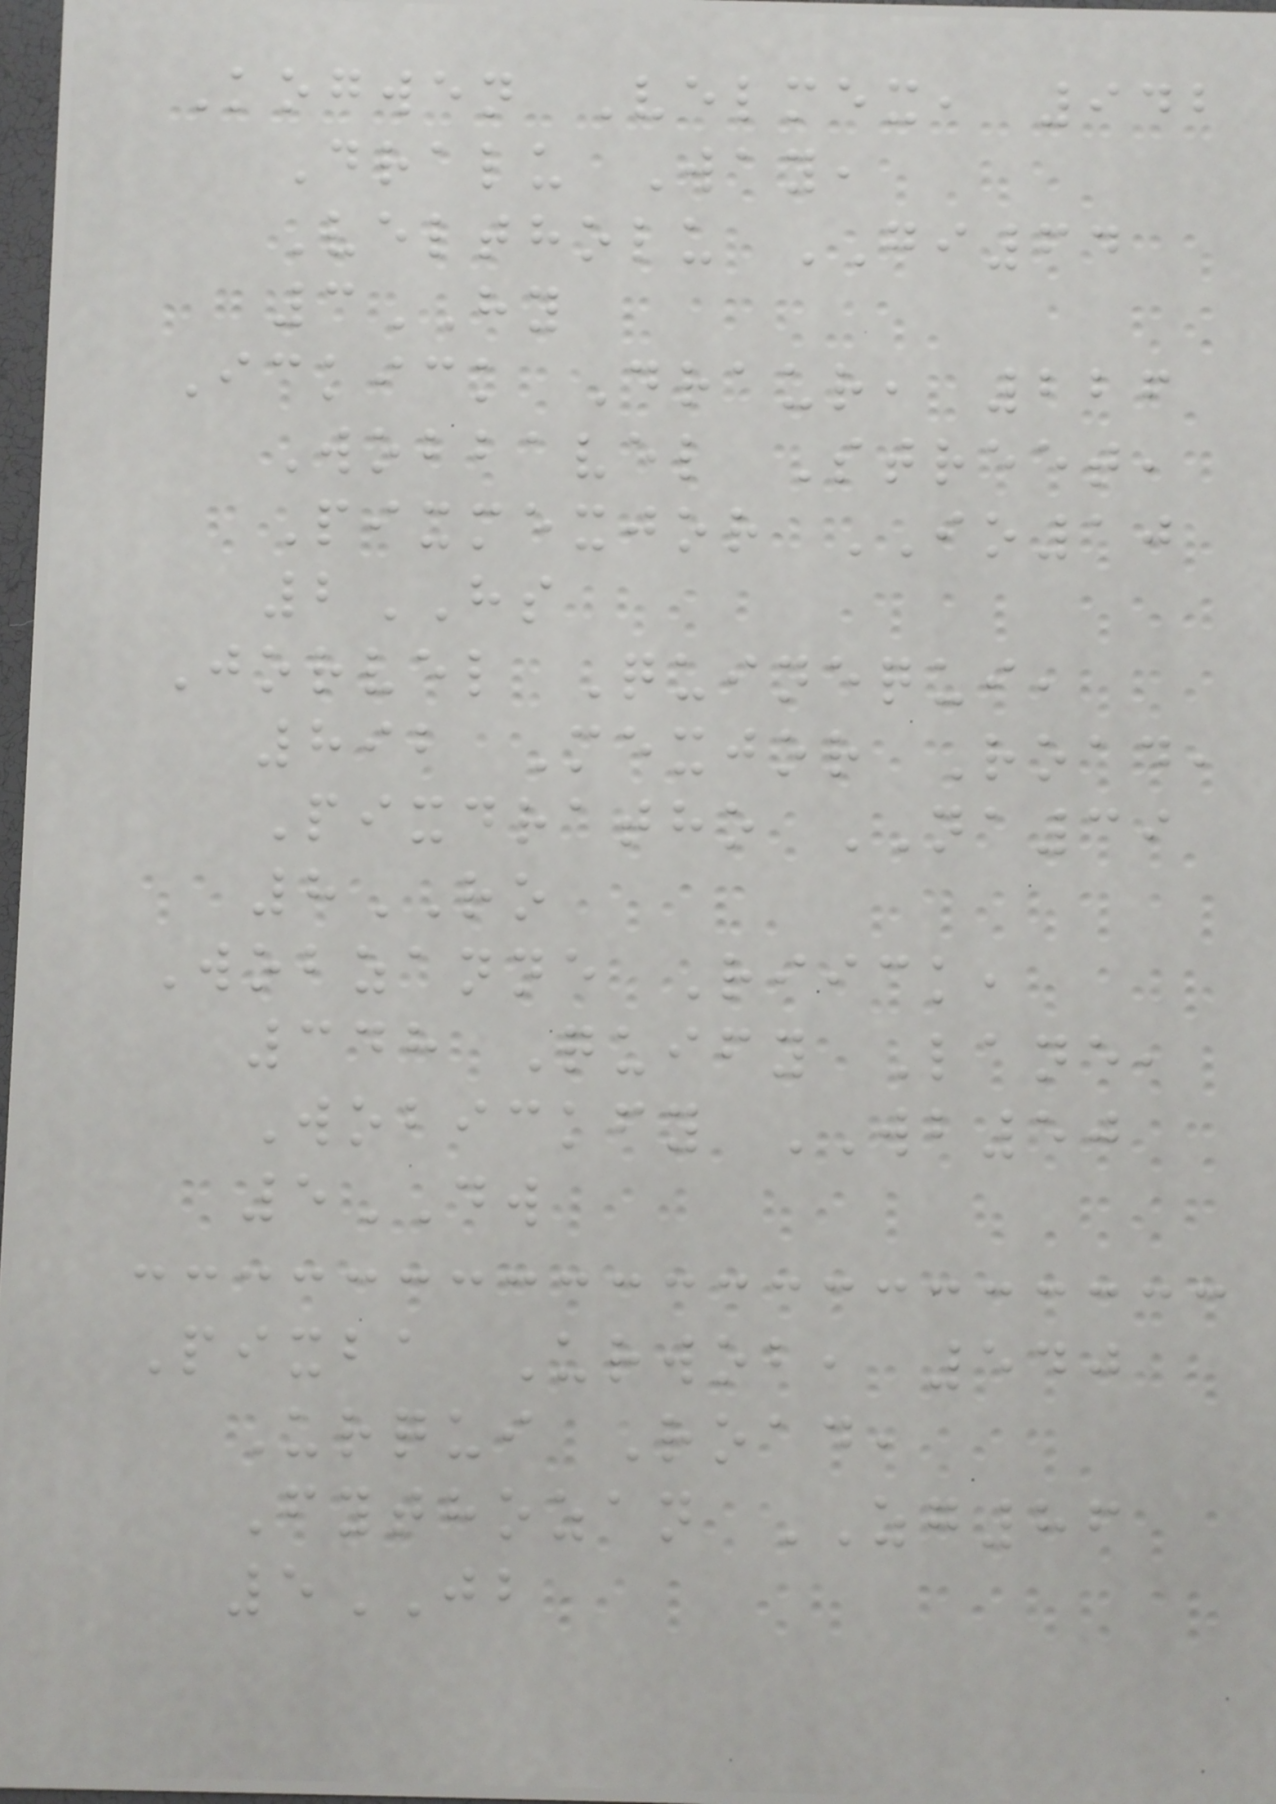Kogwen Velmex, 942
Dralu Way,
Veltholu GI64
3HY
Ickick Draur, 226
Wobbavel Street,
Pixmexjor IO10
2HS
Jorvel Quinequi,
892 Mexjor Road,
Pixdratho NA39
8RO
Wobzanne Riick,
348 Quify Lane,
Wobickfy WB50
5DW
Pixba Urwob, 540
Urqui Road,
Fythozan ZG86
5JB
